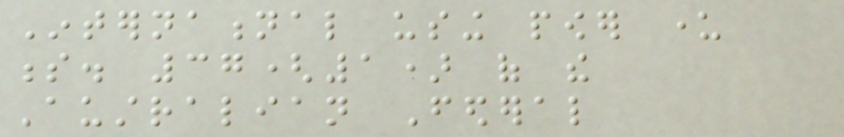International using power under
s. 37(1) of the
Australian Federal
